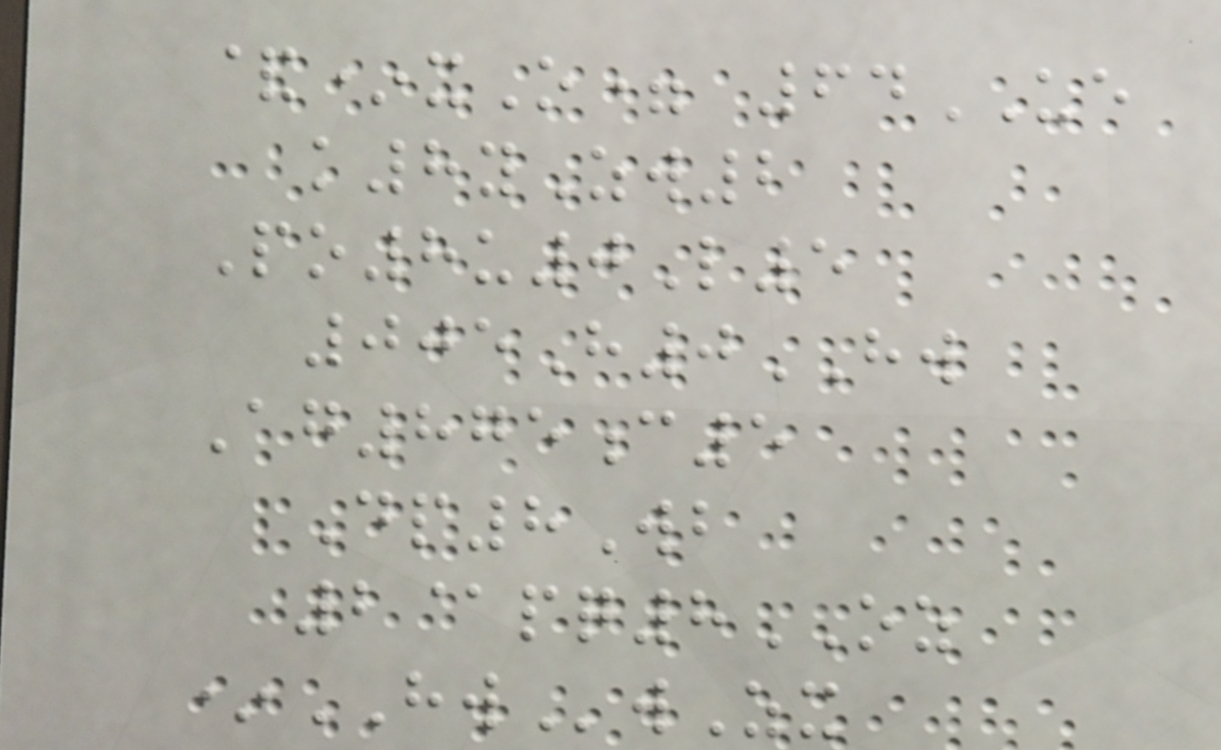&*xO= 64UE
k8yZw2
Po8u0L5
005H0HW
Ag875c5
Dp8Wb
2@pq8OZ
*HWwZx
